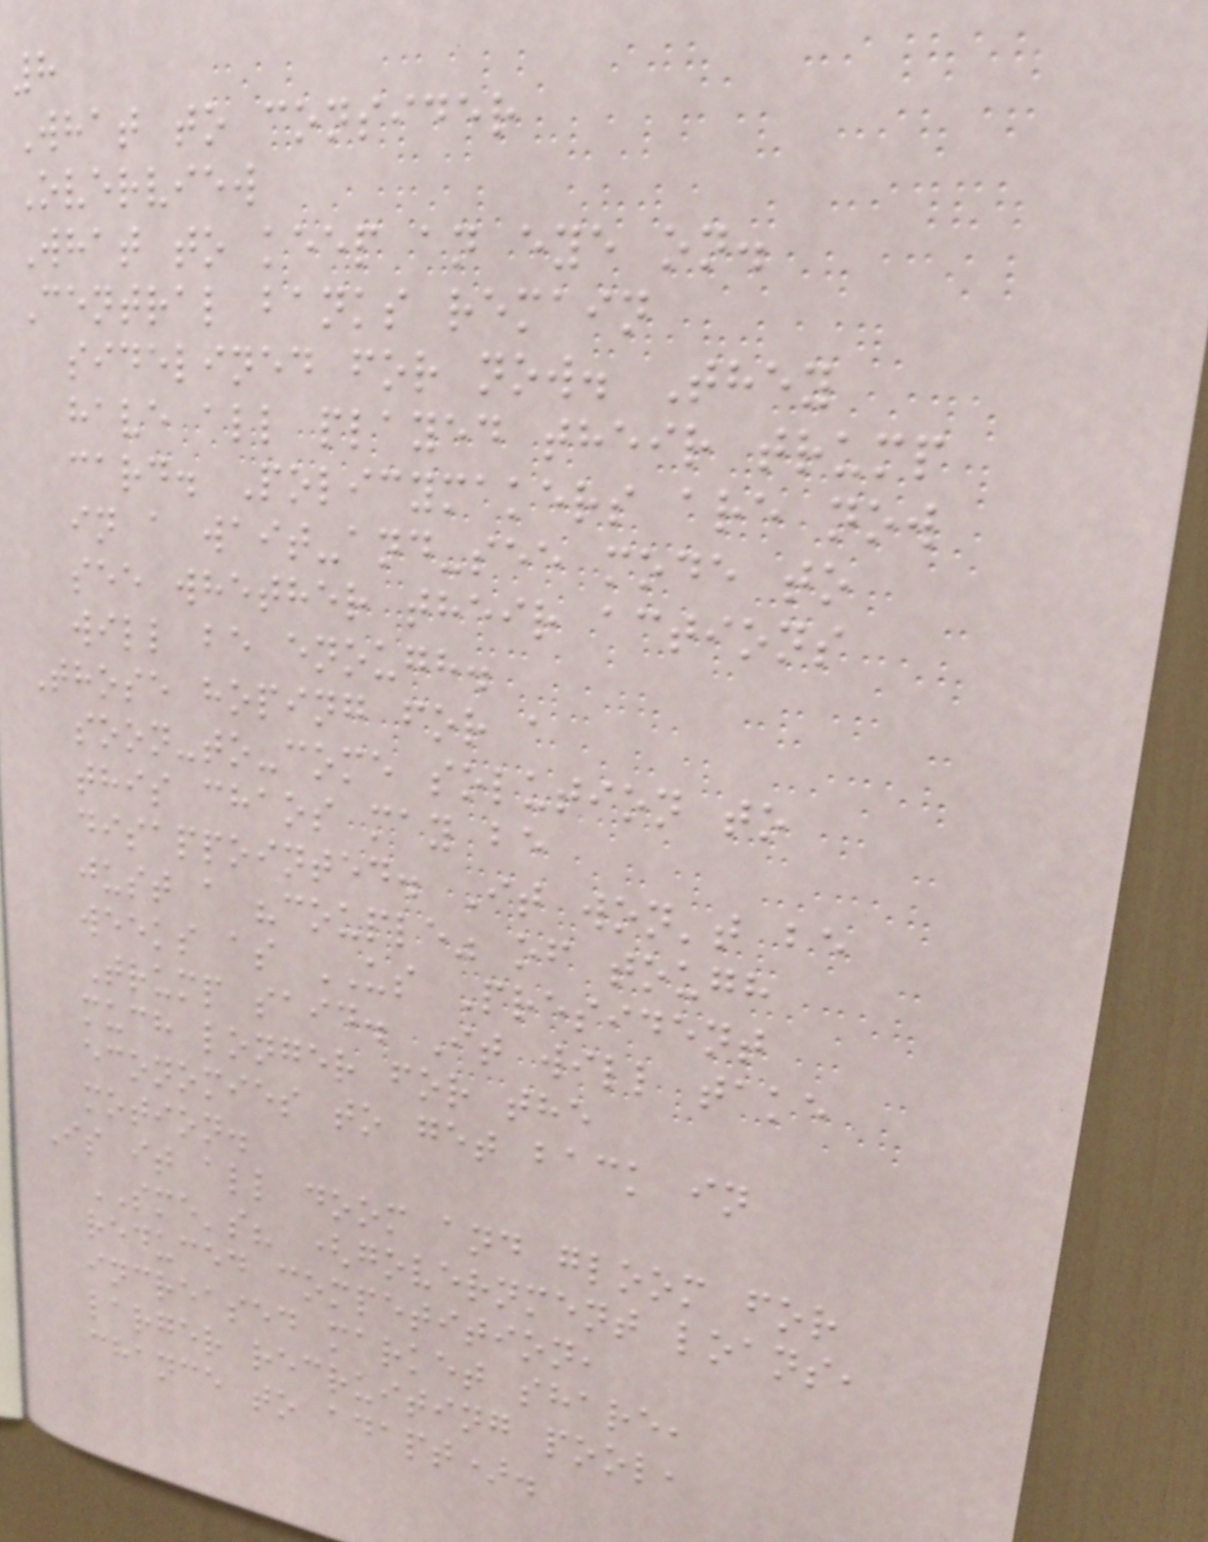8
What to consider
Overview
What to keep an eye on.
Central banks remain
sidelined for now. They
have all played their trump
card. Policymakers are now
in a wait-and-see mode to
see whether their actions
will be enough.
Those hoping for a
soon-to-come solution to
this chaos may be
disappointed. It won't be
just a "couple" of tough
weeks as US President
Trump said. It will take
much longer for the
economies to get back in
motion.
Is it all doom and gloom for
SME's? (government loans,
reduced competition,
increased market share,
larger recruiting pool,
chance to adapt).
